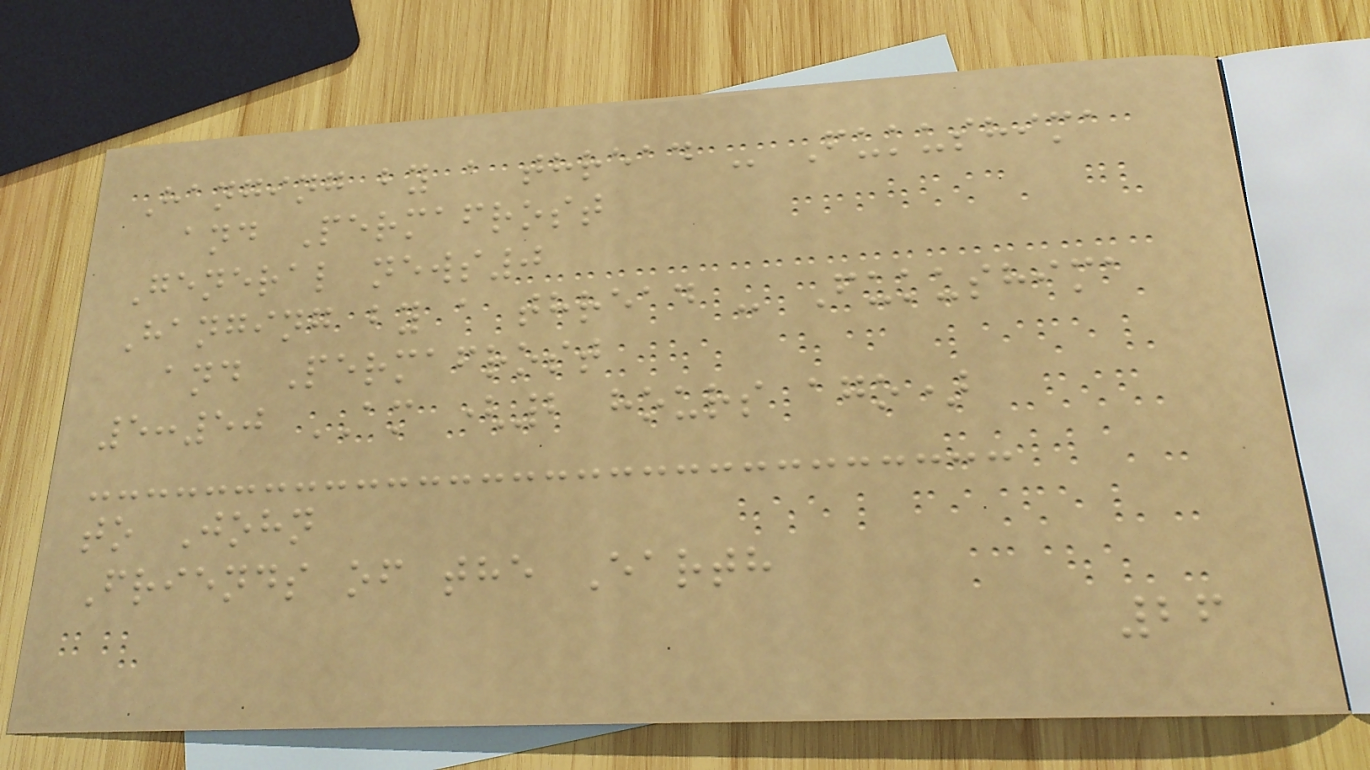Hanging by a thread - Fukushima
and Permafrost
General news0
Hanging by a thread - Fukushima
and Permafrost
5:50 AM (2 hours ago)
to John
Friends of the Earth
26
